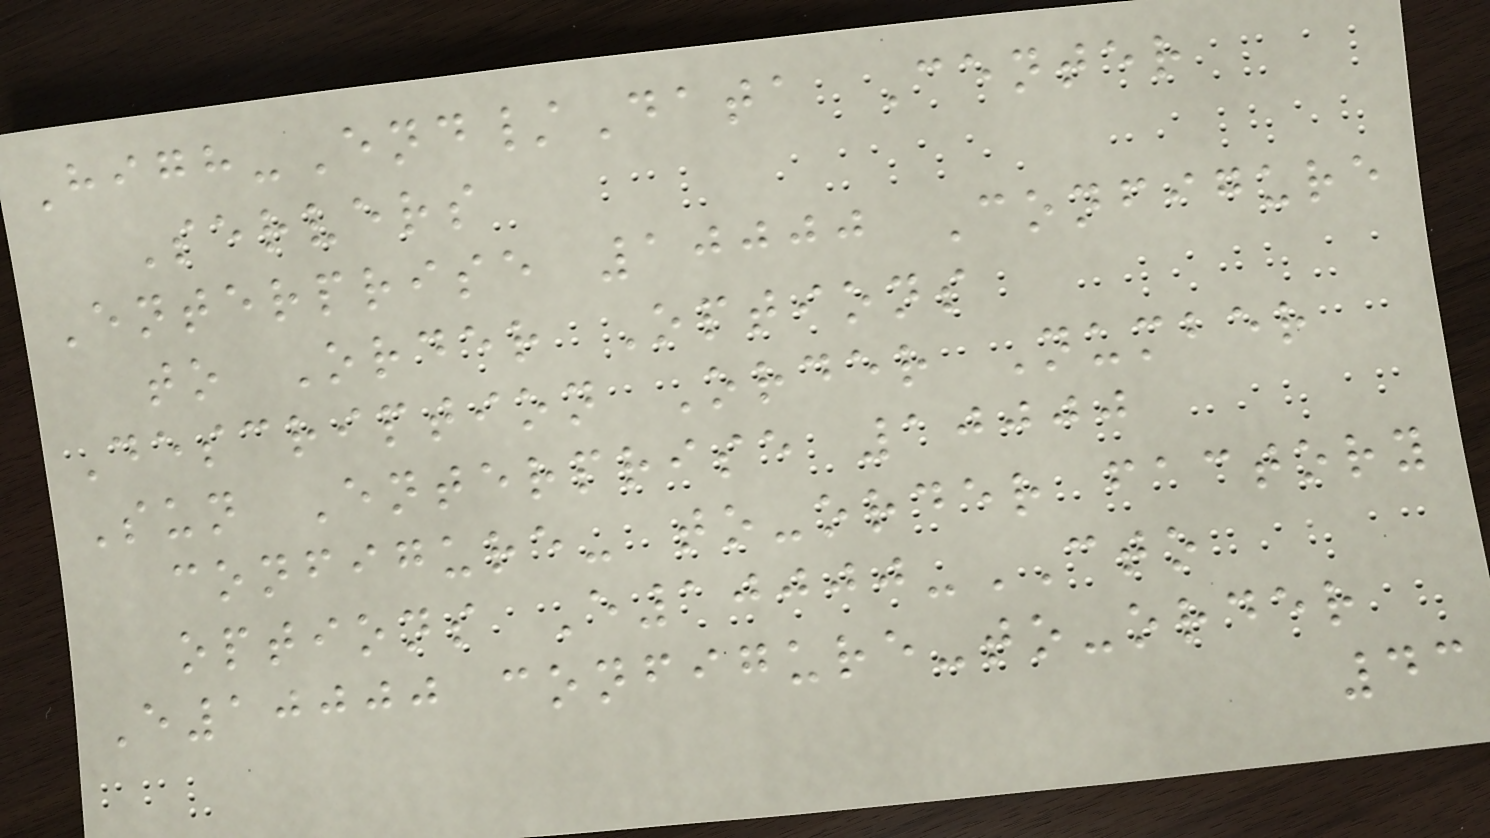High-End/Data Center
Servers
Enterprise 10000 Configure
to Order Options
Description Order Number
Sun Enterprise 10000
configure- to-order factory
options E10000-CTO
E10000 configure-to-order
43
